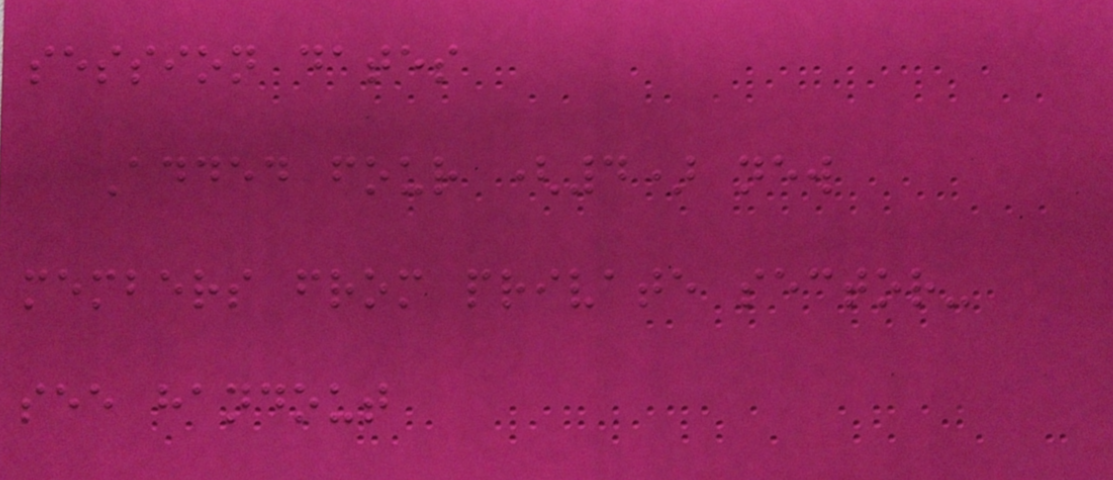session dates
Added four (4) new
members from private sector-
see handout
